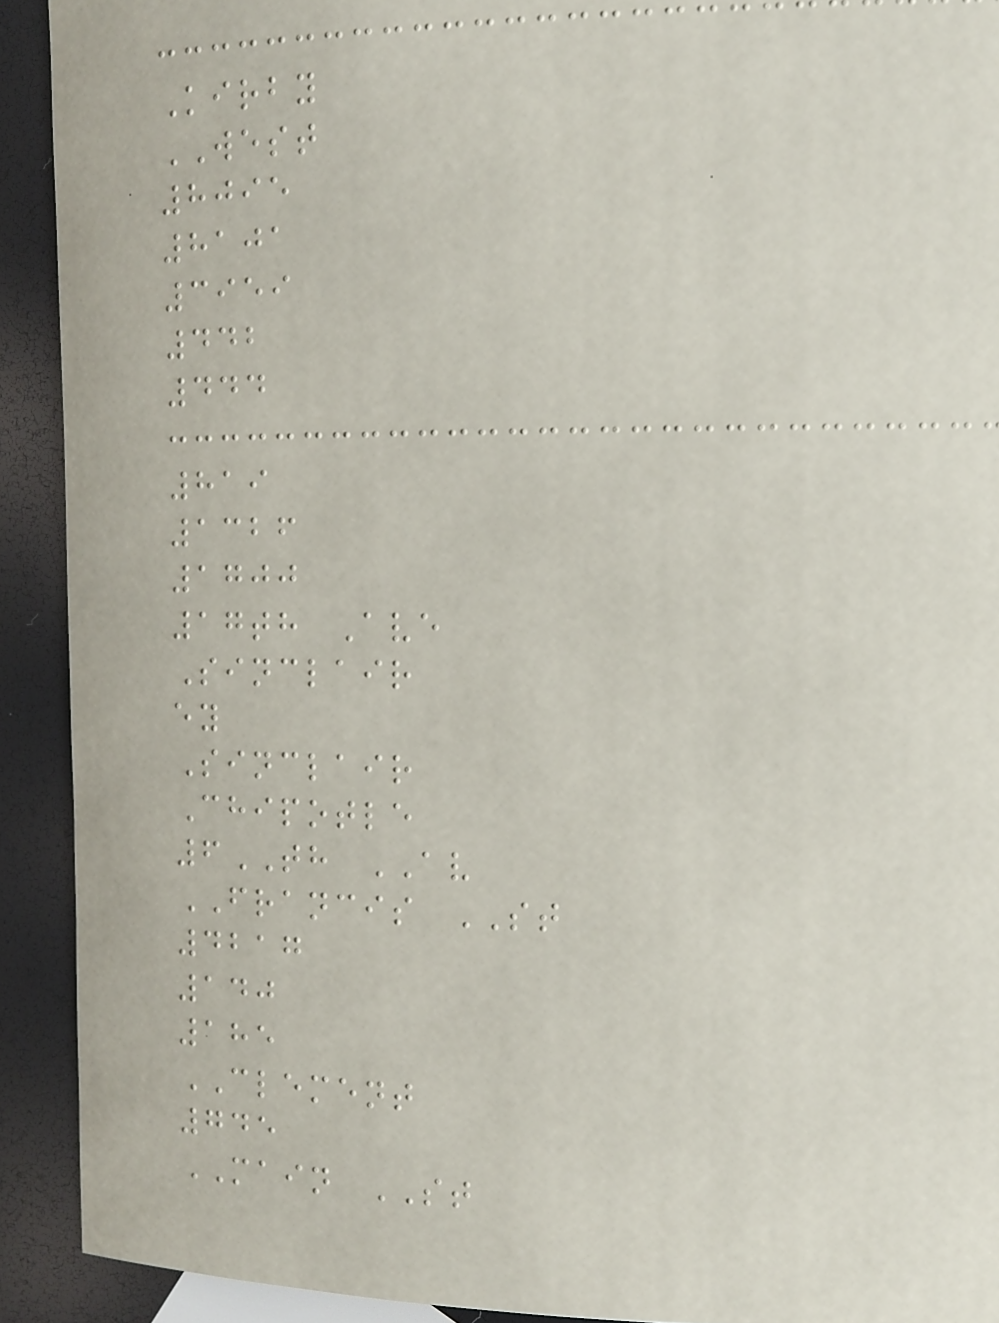Kirby
WEST
8095
8101
3959
442
444
819
1326
1700
17th Ave
Sinclair
ey
Sinclair
Chipotle
6TH AV
FRANCIS ST
4217
140
185
CLEMENT
745
MAIN ST
